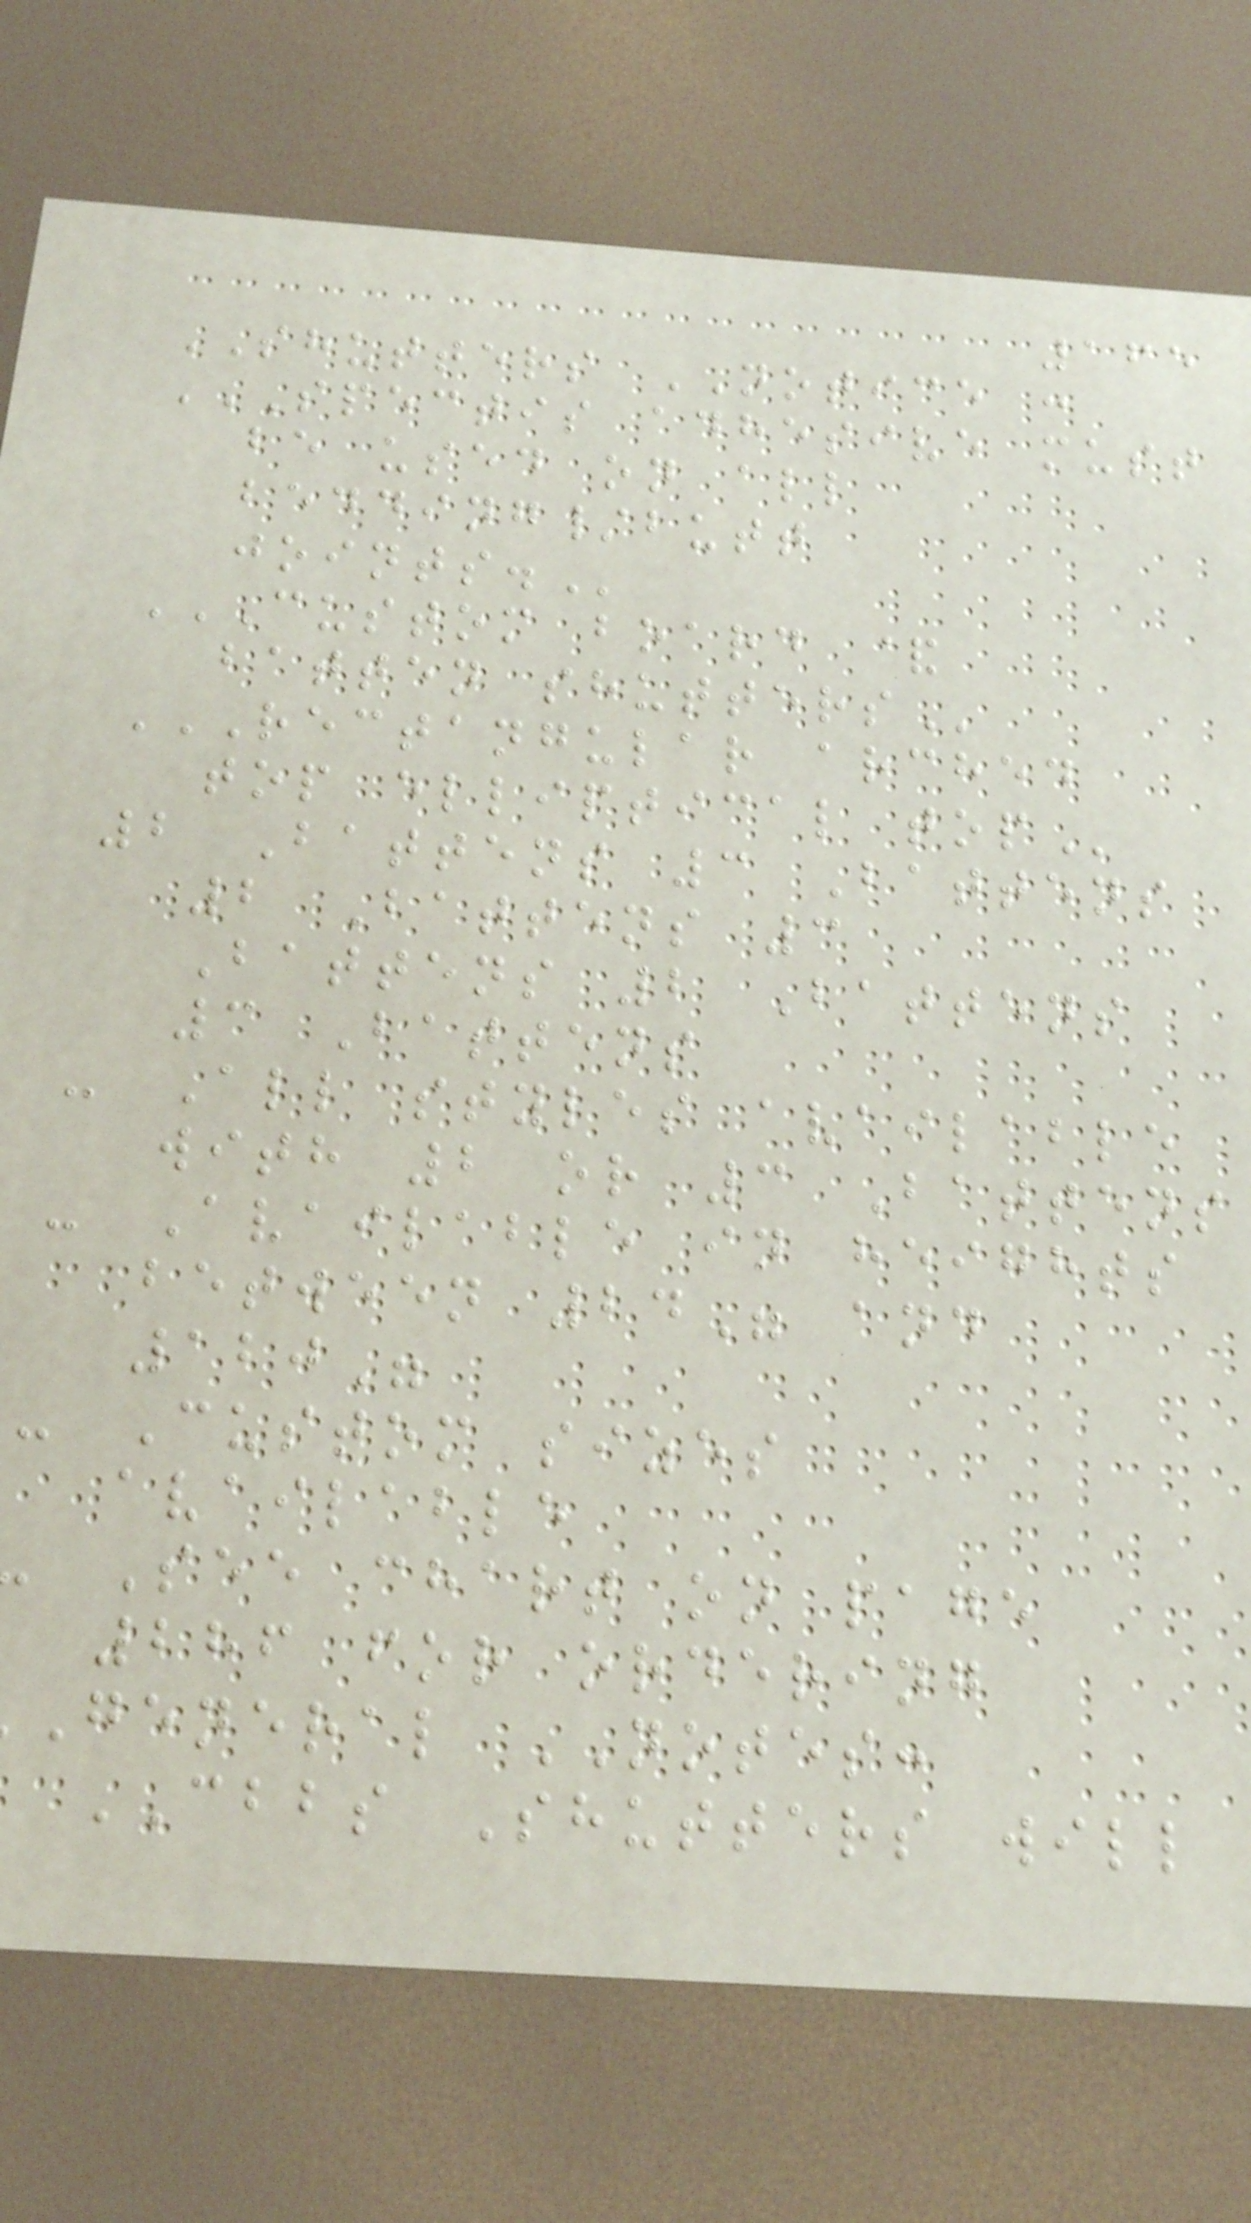165
SHUTTERS NOTICE :
SPECTIS ADHESIVE MUST
be used on all
bedding/butt
CUSTOM BOARD &
batten
RECTANGULAR ARCHED
top elliptical
2 Battens 3 Battens
2 Battens 3
Battens 2 Battens
3 Battens
- All styles available
with 2 or 3 Battens
- Available in heights
between 24" and
120"
- Custom sizes
available
See chart on page
286 for ordering
general NOTES:
CBBS Shutters will
